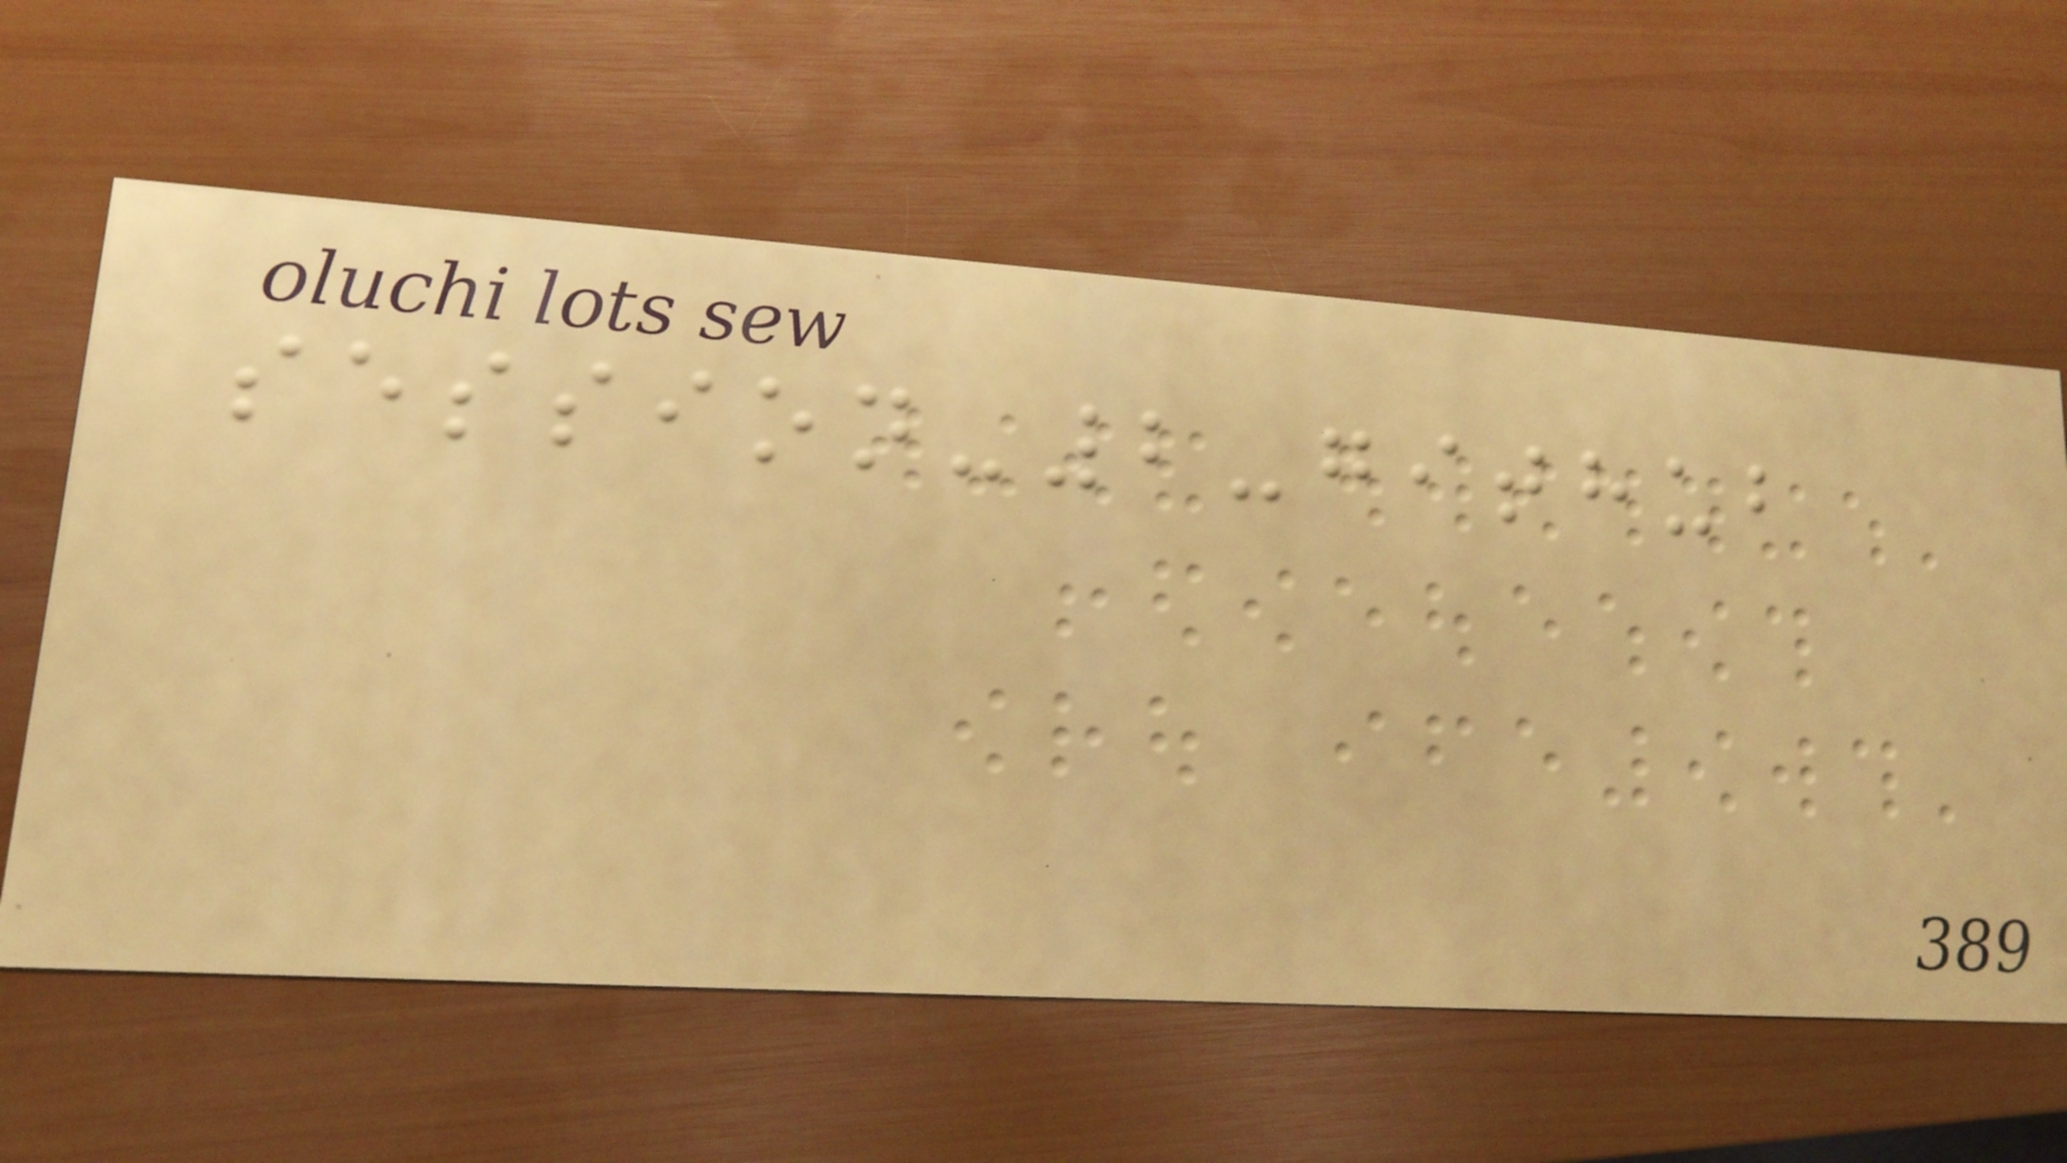session-2-github
